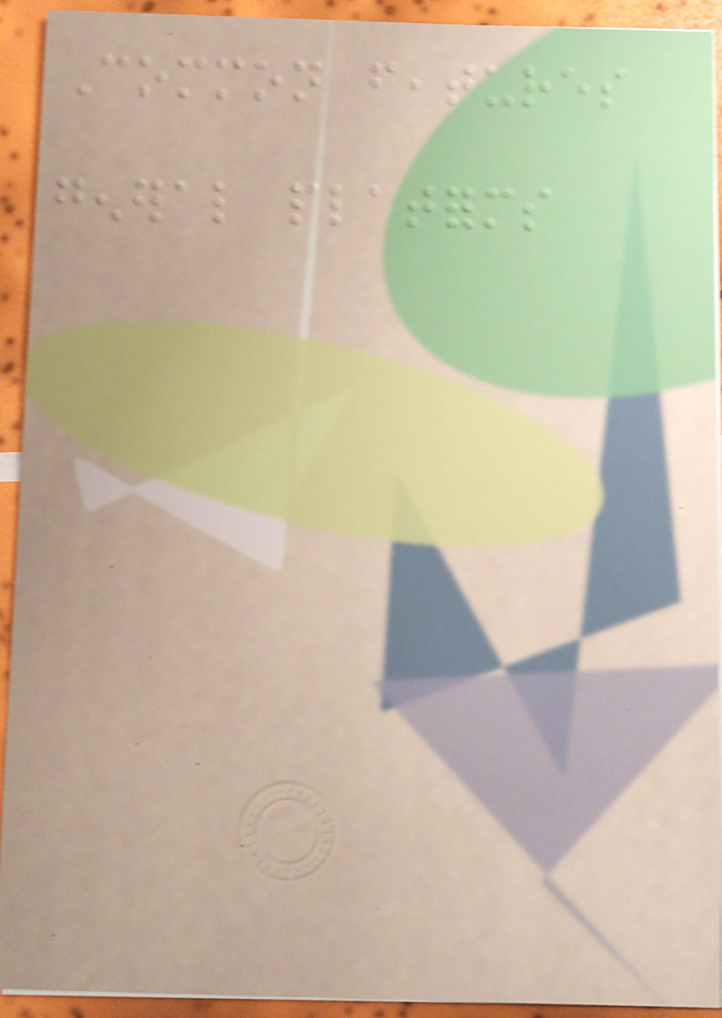Common features
general platforms
